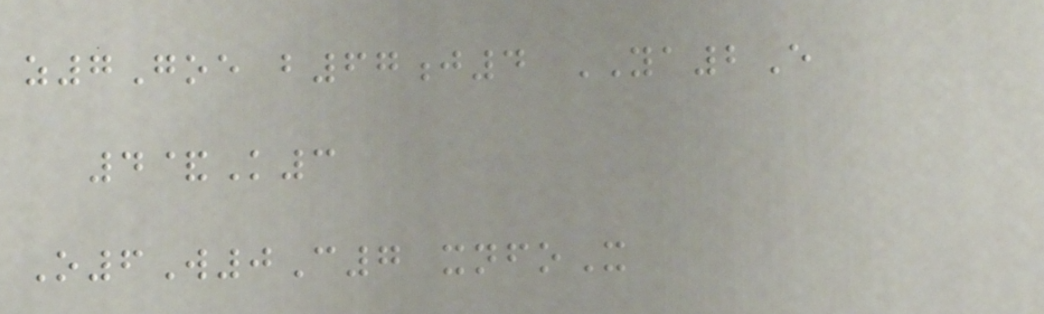z7Goe b67j4 YA2E
4&K3
O6W0C7 xnfoX
